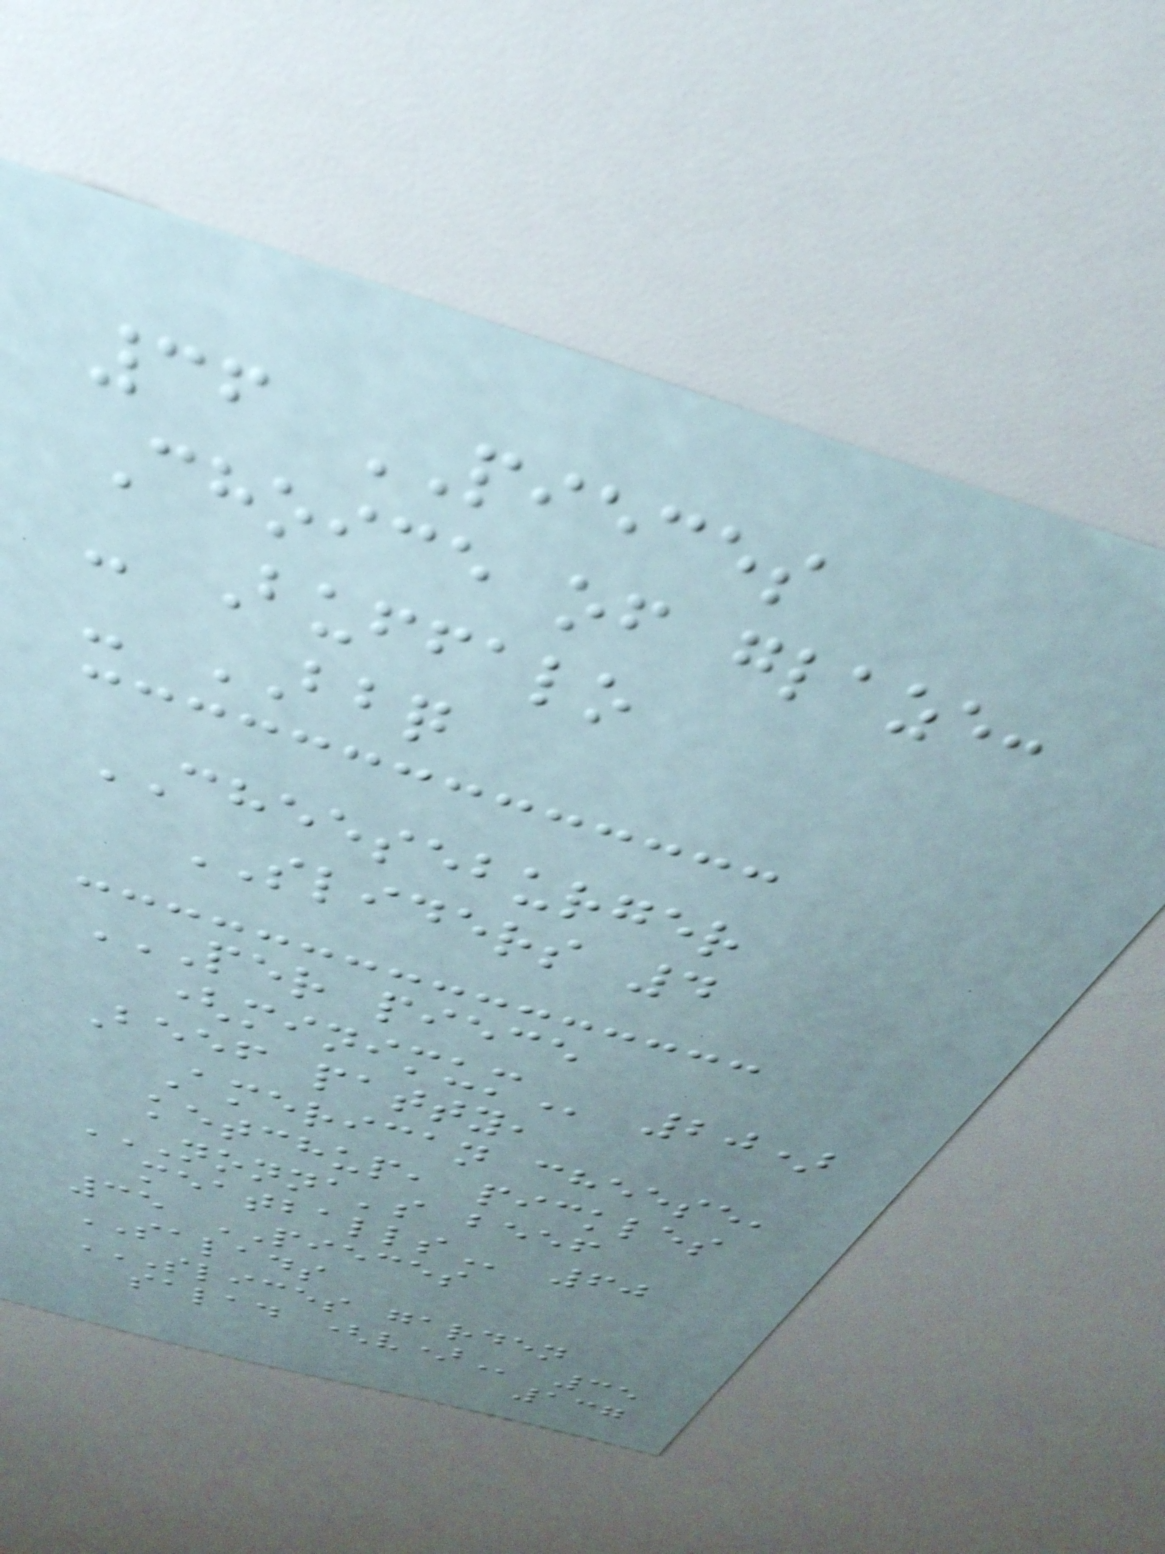36 PIECES
Choice of glaze:
- Buffalo
- BBQ
CHEESEBURGER
SLIDERS 4
PER PIECE
(MINIMUM 20)
Beef patty,
American cheese,
ketchup, pickles
NONNA'S BEEF
MEATBALLS 60
35 PIECES
SALADS
SLICES GARDEN
SALAD (V) 35
137
